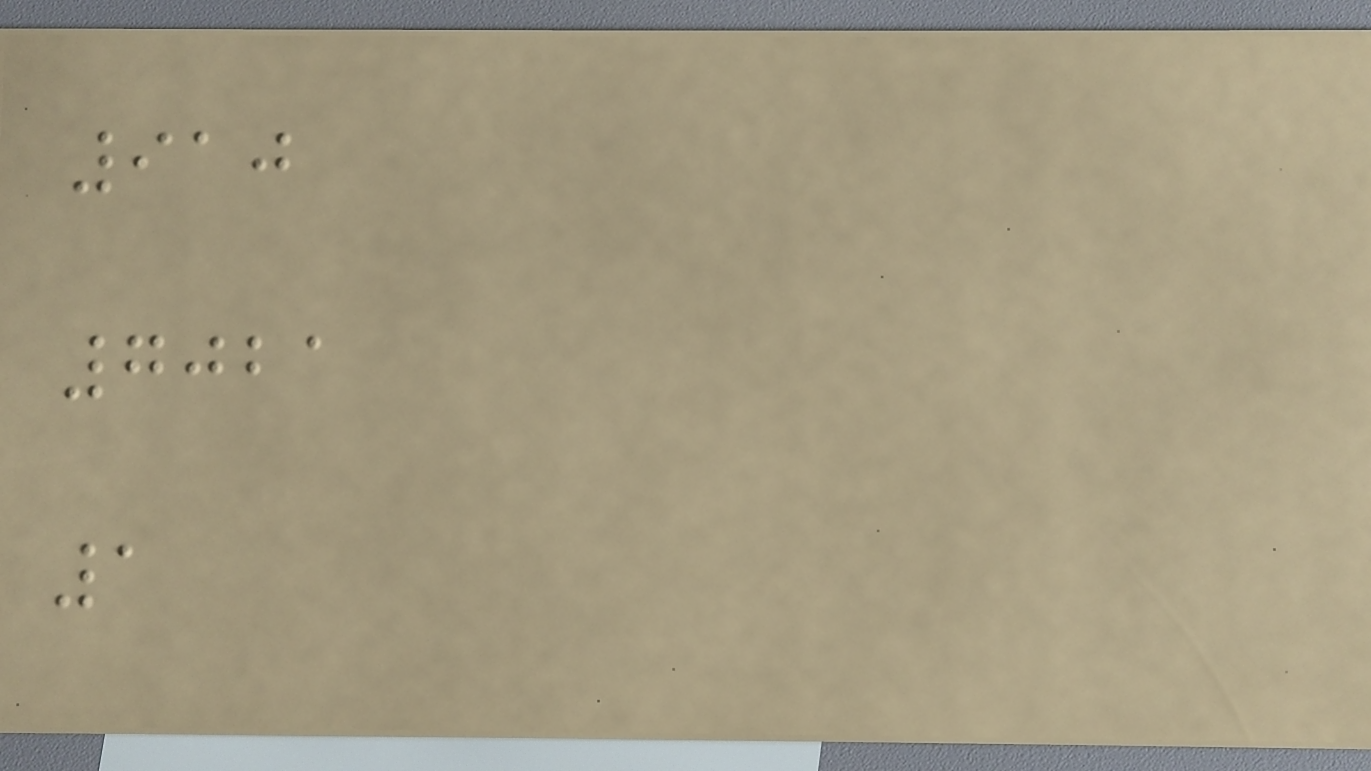910
7021
1
